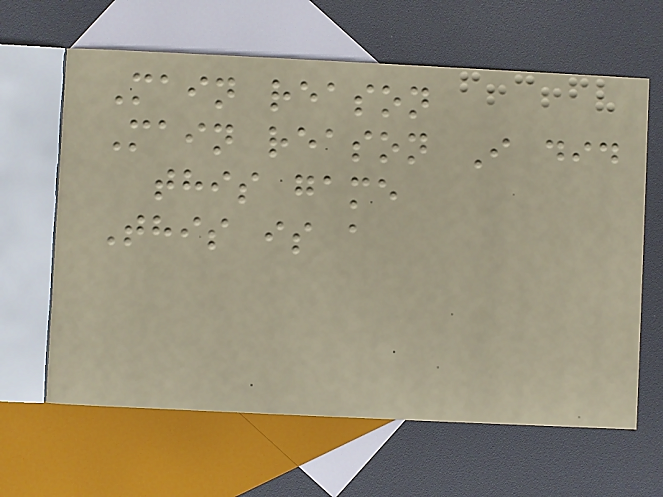Main reason
Main reason I did
this game
This is a
